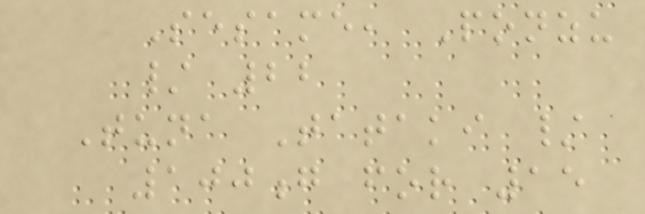Sesame, Ponzu
/ 22
Tuna Tataki /
100g for 15
